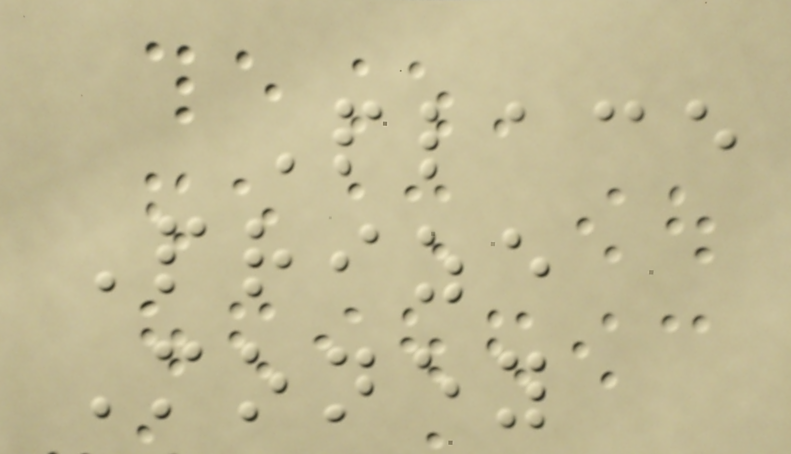Place
Prize
Money
